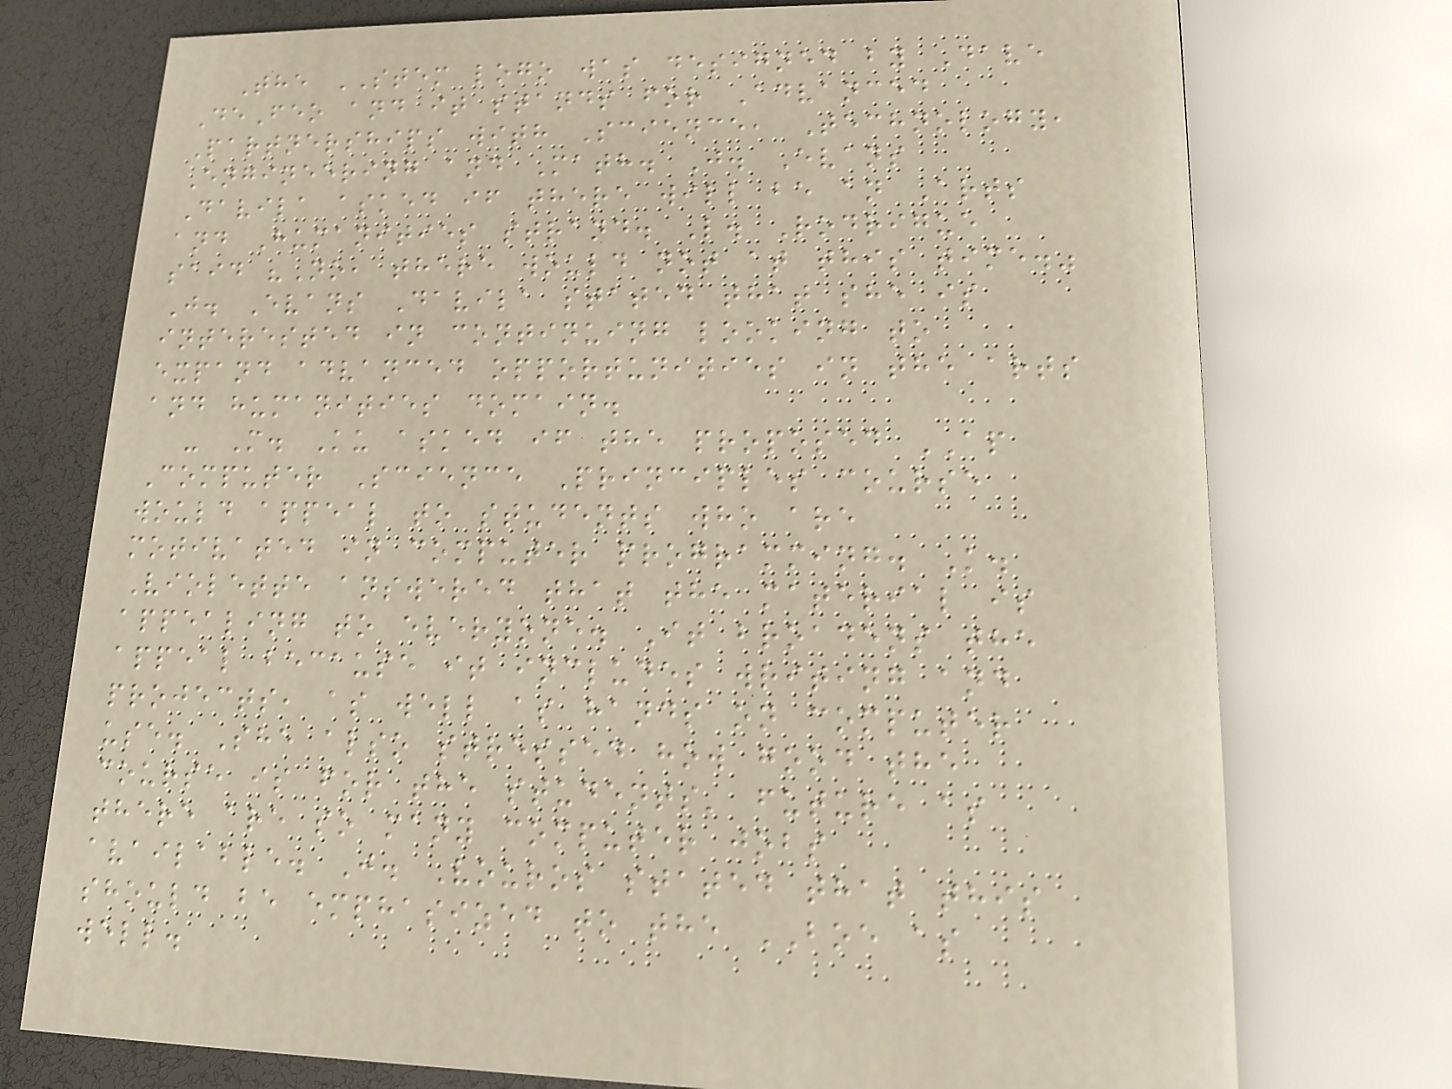The STEM logo was designed by Dave
DeFeo and it stands for Advanced
Partnerships with Science, Technology,
Engineering and Math. J. Evans
Davila asked if there will be an Arts
and Humanities strand. L. Rodrigue
said "No, there would not at this time."
J. Evans Davila stated that she is
interested in continuing looking to
expand advanced opportunities in the arts
and humanities domain.
- M. Ku asked if the proposed AP
Computer Science Principles course
would appeal to students who are
motivated in computer programming. K.
Violette answered that the material is
appealing to everyone. It broadens the
appeal because it includes writing and
projects, as well as hands on computer
use. She also stressed how good the
course is for the students' future as
there are so many computer jobs
available. J. Vouros stated that this
should be emphasized to the BOE as
well.
